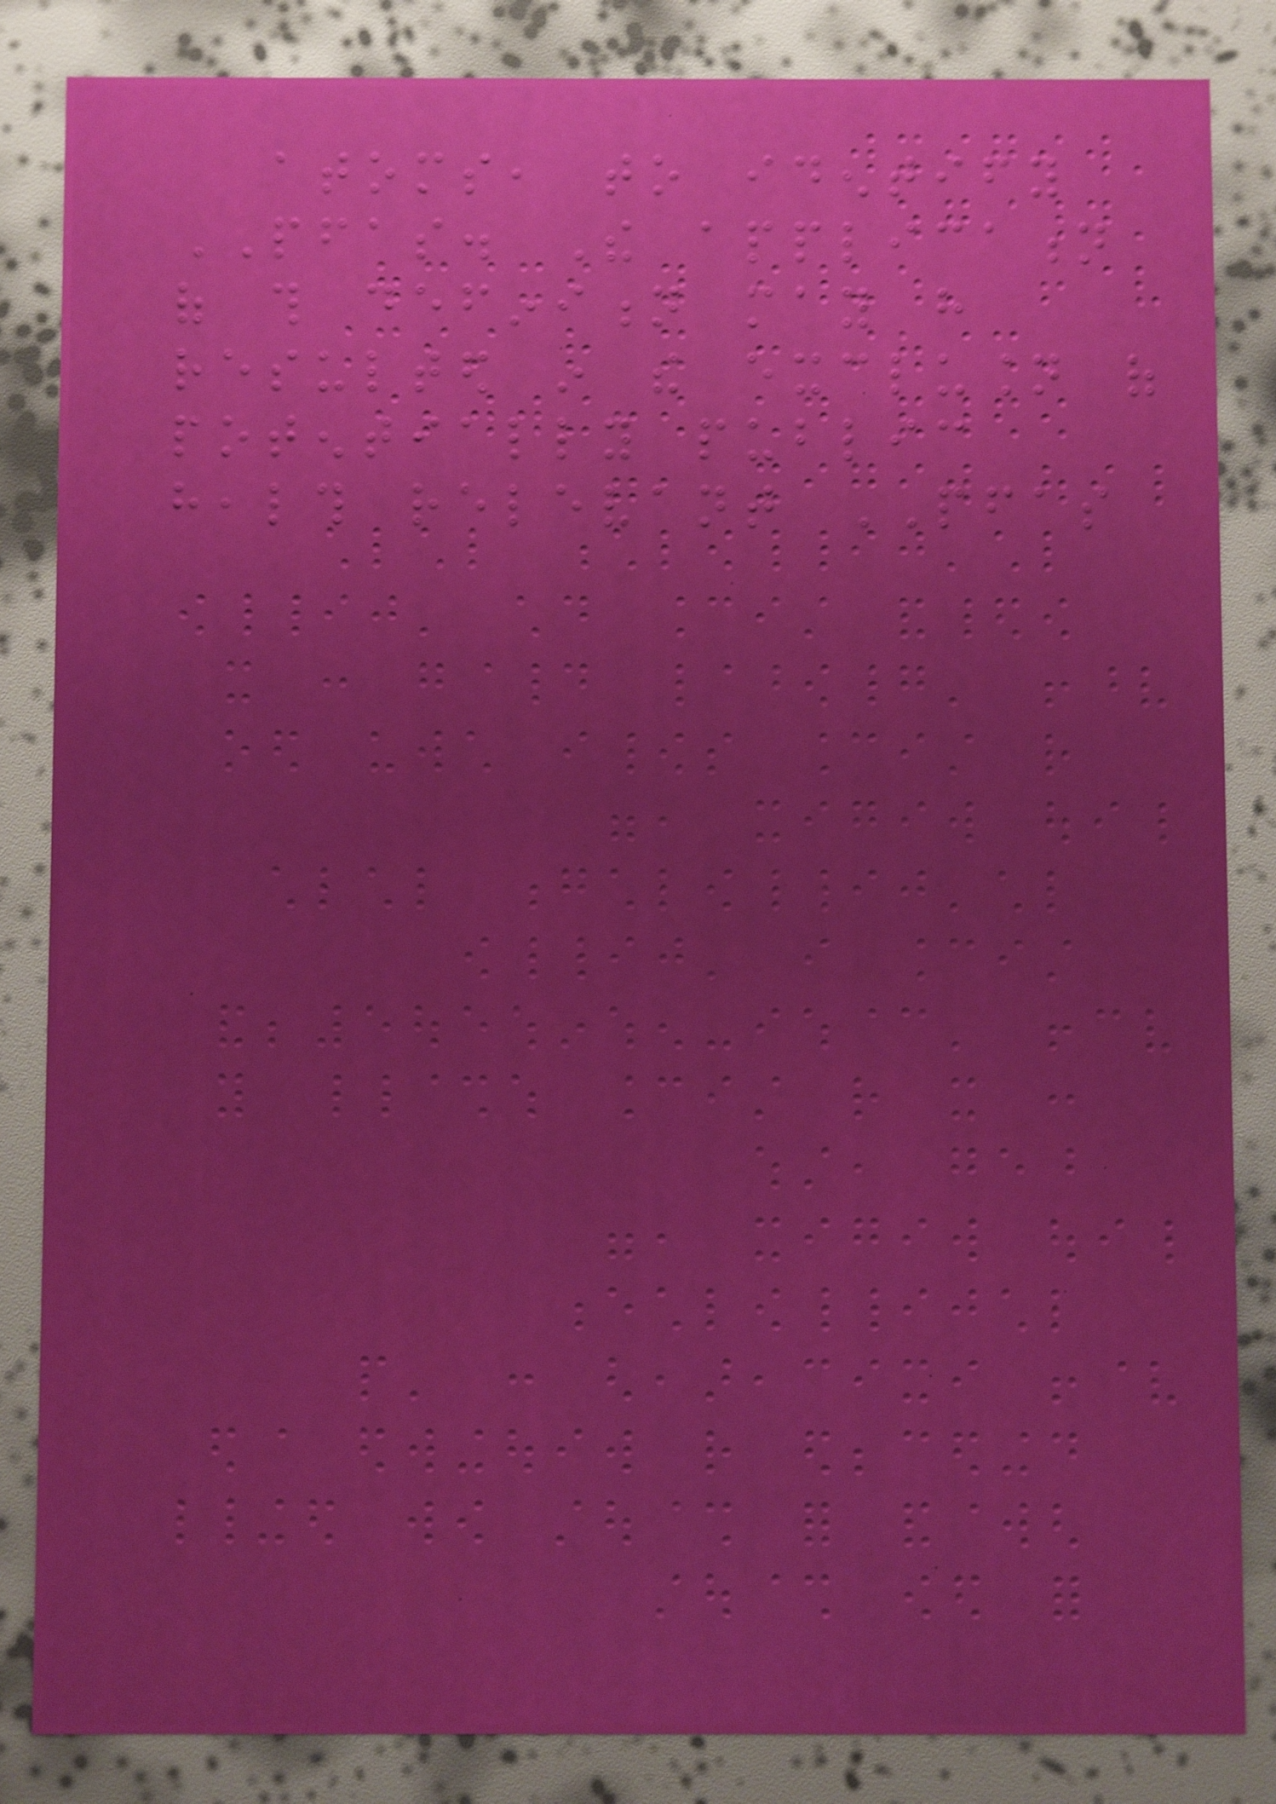atoms, to identify
PFAS. The application
of this definition may have
resulted in the exclusion of
potentially public
health relevant PFAS
